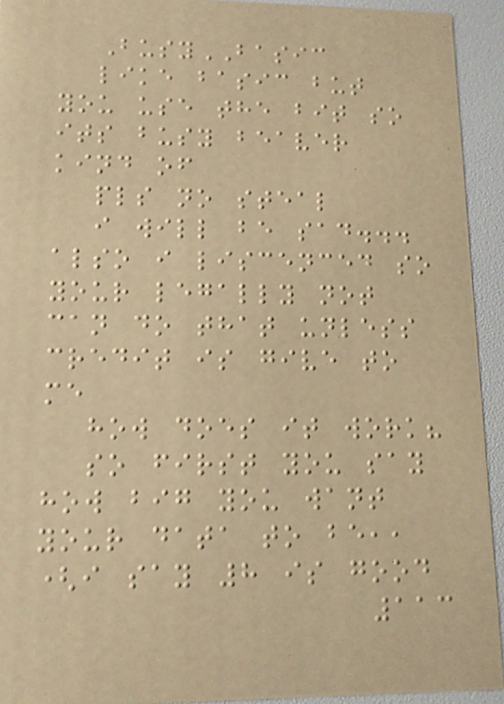BusyBASIC
like basic but
you use the bit so
its busy beaver
kind of
pls no steal
i will be sad...
also i liscenced so
your legally not
can do that unless
credit is give to
me
how does it work?
so first you say
how big you want
your data to be,,
(i say 8 is good
113
